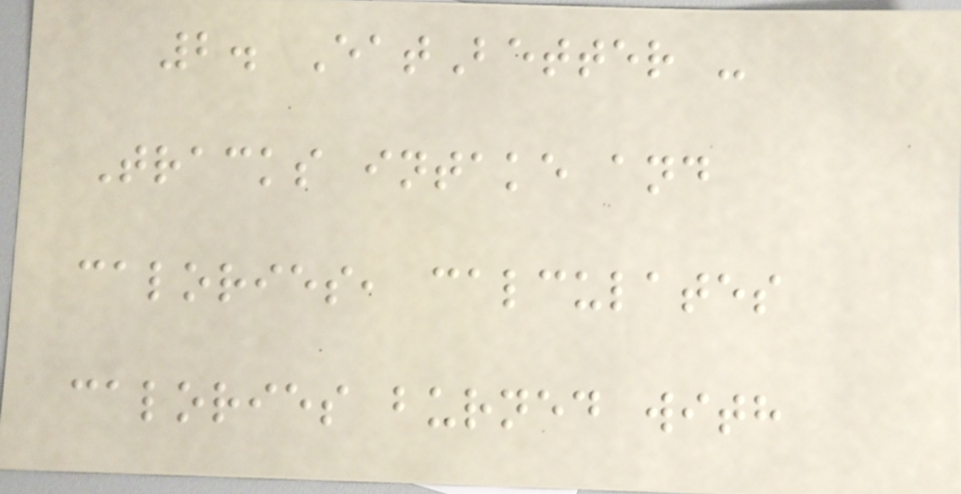2. EatBetter -
Tracks intake and
calories, calculates
calories burned with
